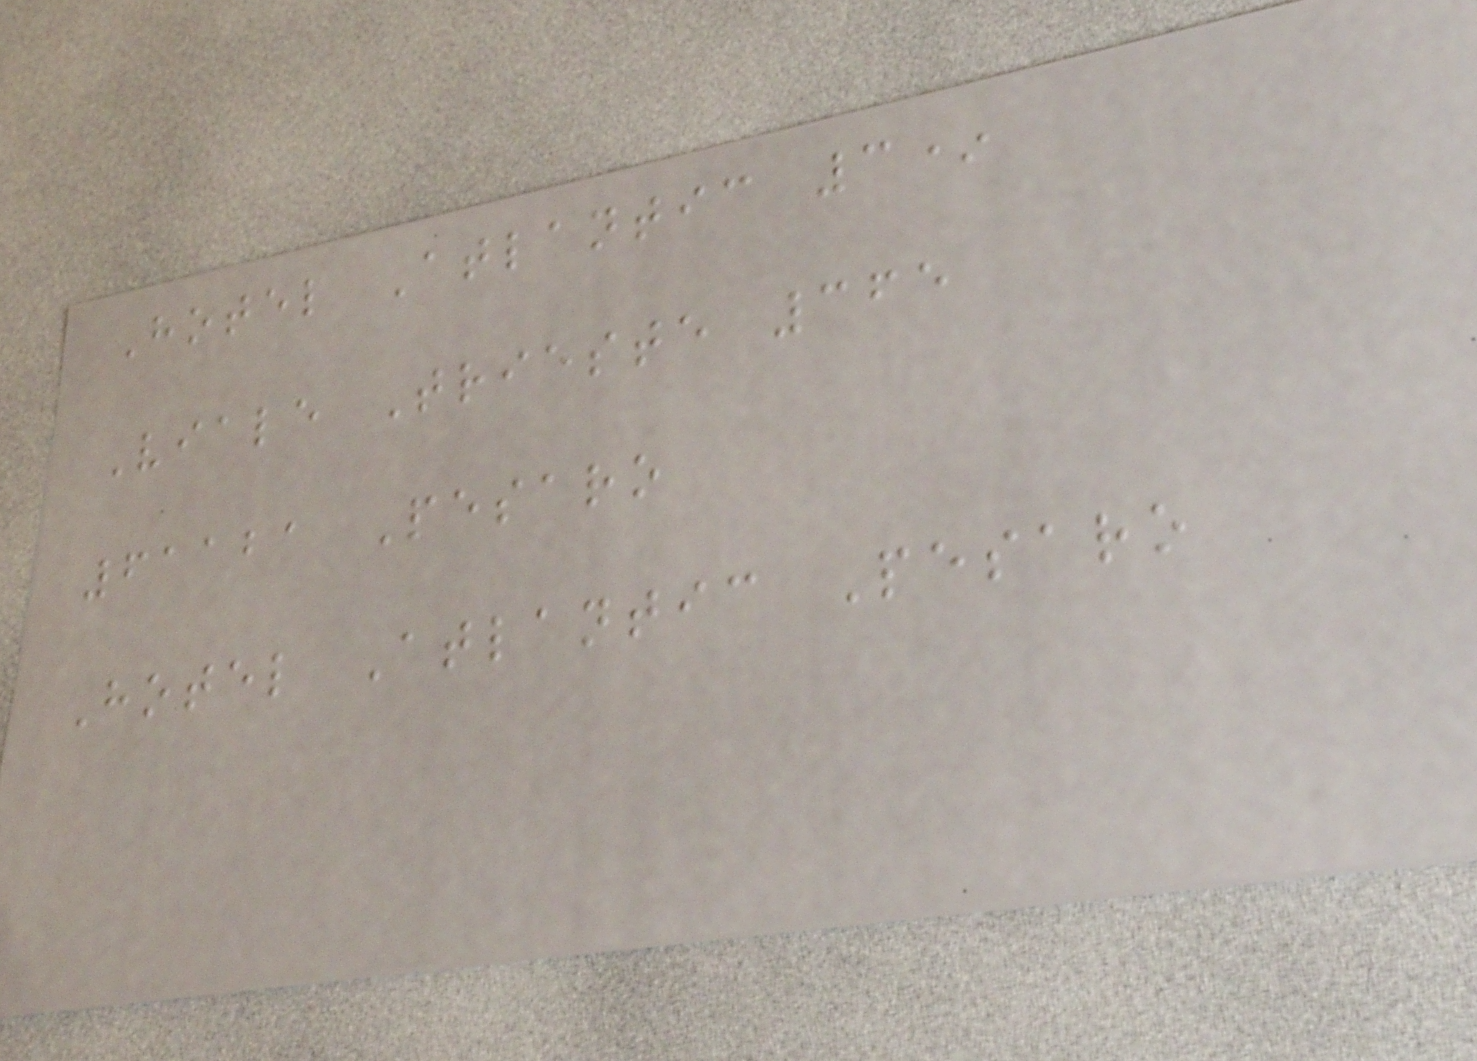Hotel Atlantic 3*
Viale Trieste 365
61121 Pesaro
Hotel Atlantic Pesaro
